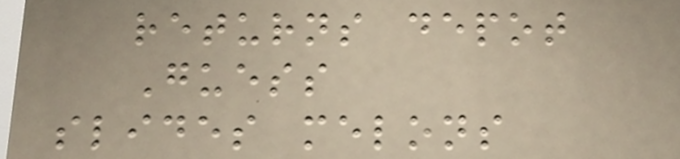returns depot
Guess
slides melons
